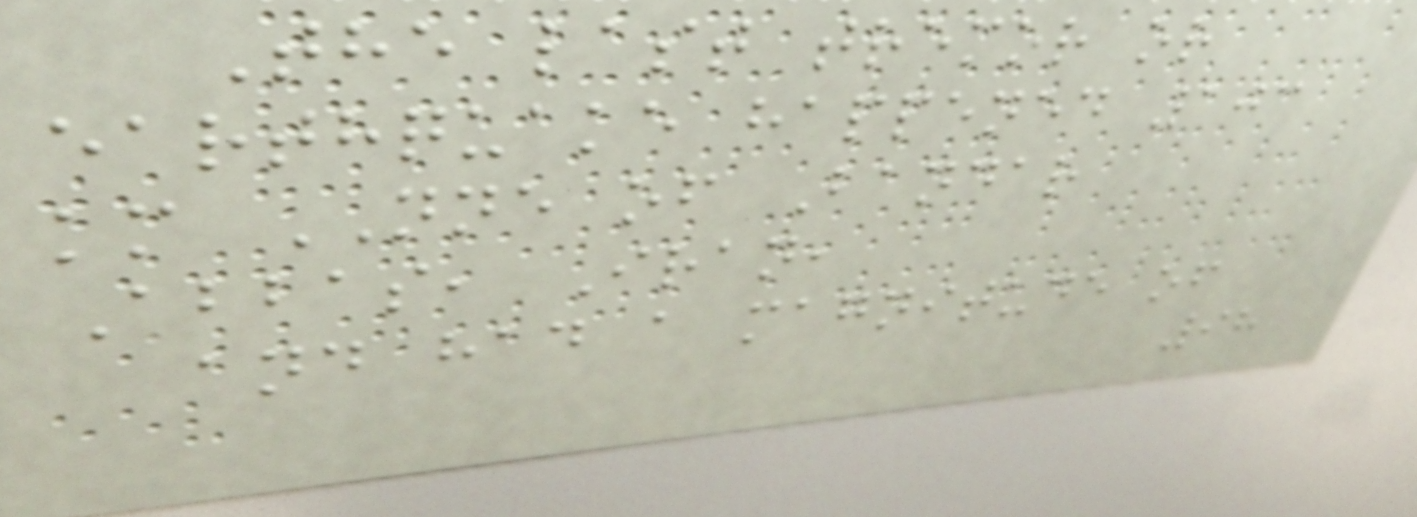The last tremor or
earthquake happened 103
km NNE of Bandar
Abbas, Iran,
and had a magnitude of
98
